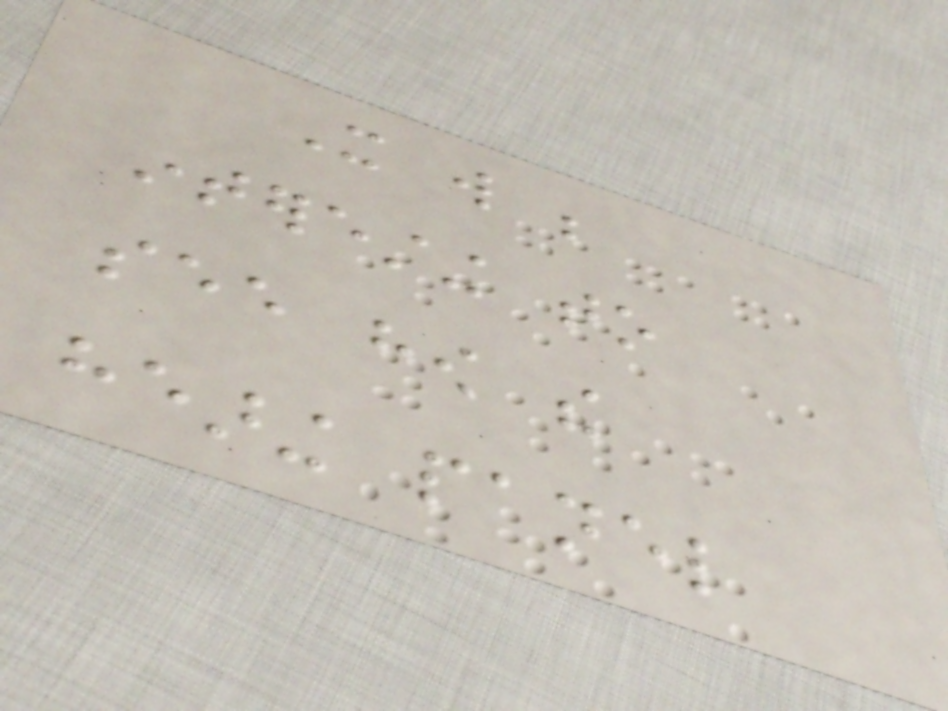It will be
interesting to
see how the
hearing panel
